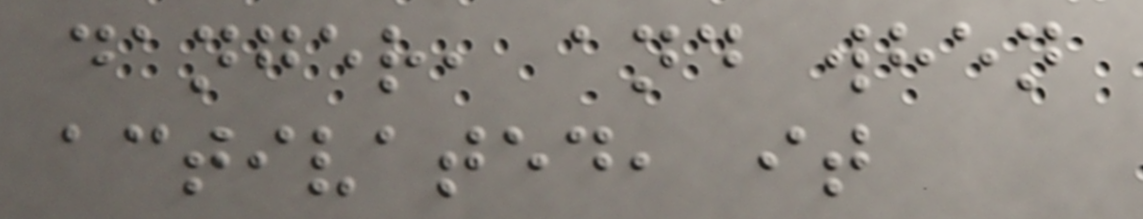danger, and when
activated, it
